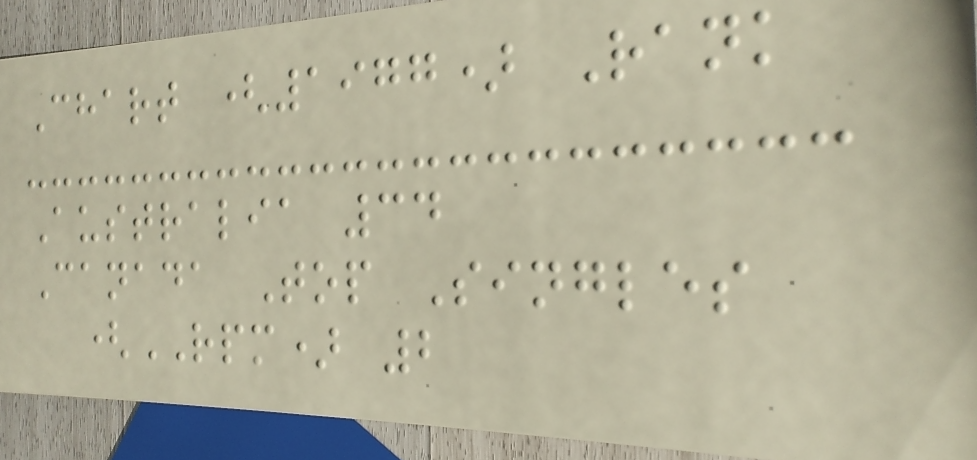Chart (1977) Rank
Australia 34
Canada Top Singles
(RPM) 2
